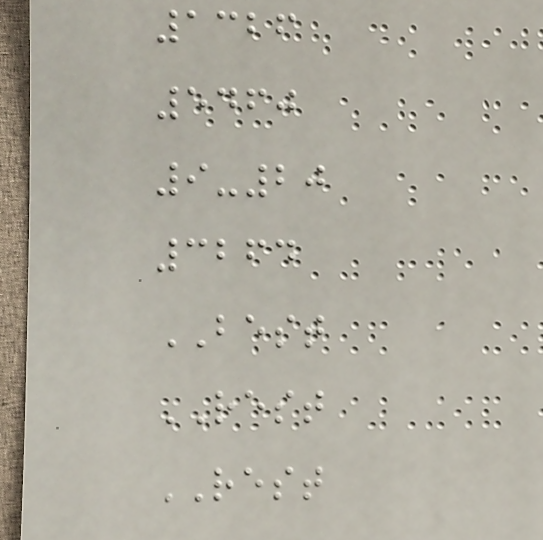1326
5460
9-20
3264
BEST
REST
REST
